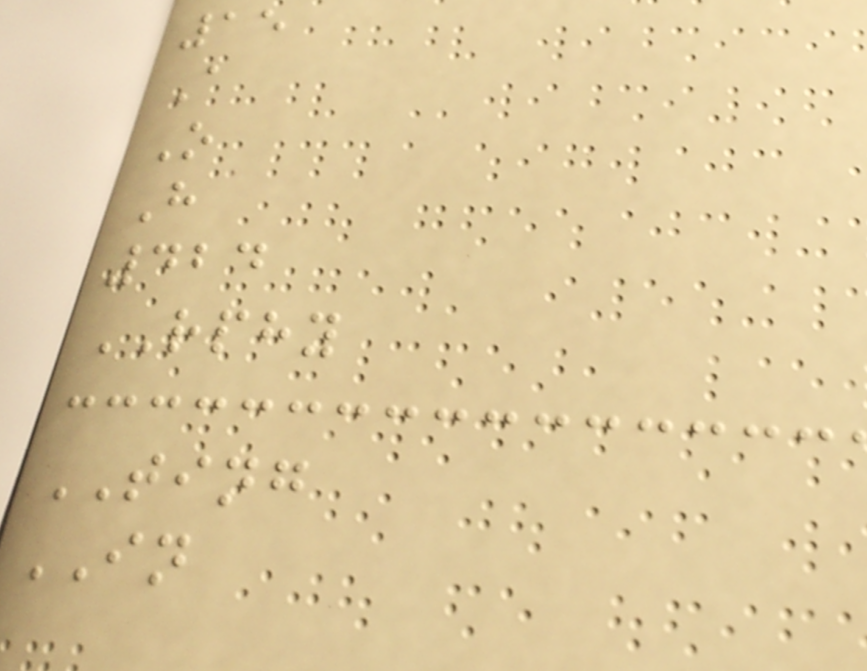15
A
O
H
424
RPHY
TING
IN
